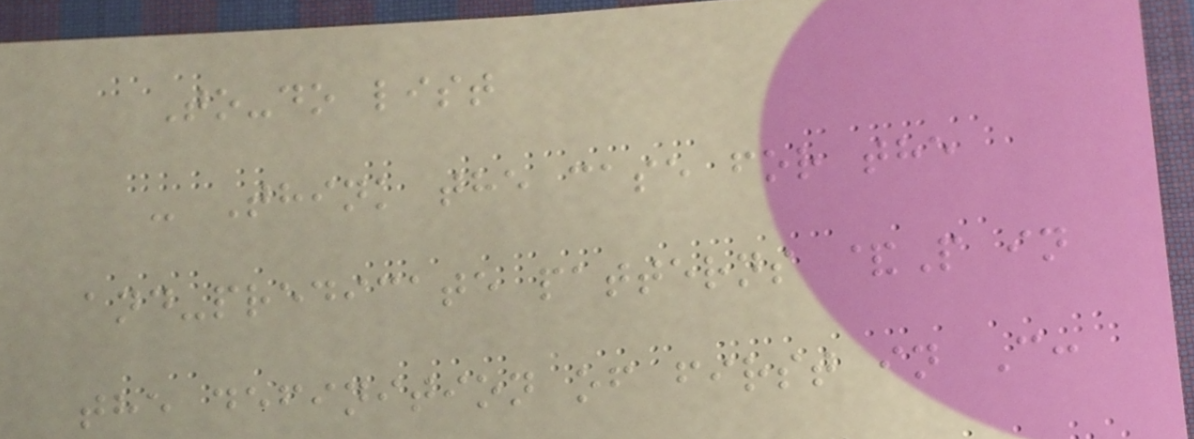To-do list
- Think the case for the
and-predicate patterns &P in
the definition of first in C:
